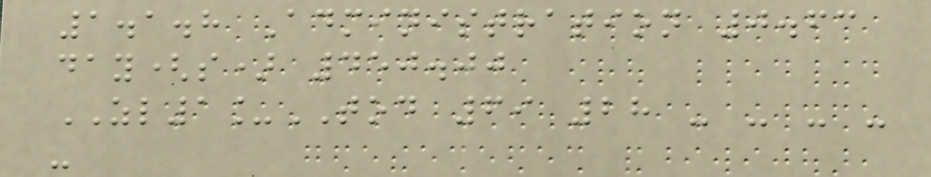1.1.8 Administration 0.63
day(s) 450.00
ZL1_TOD 69 28 - - - -
-
